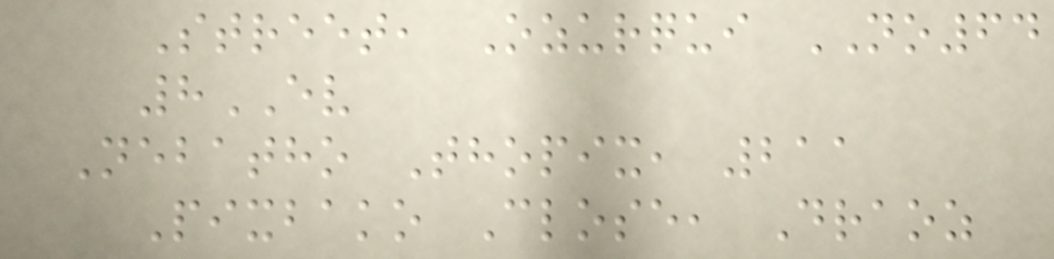Street, Ozurqui NO64
8EV
Nebatho Thopix, 211
Pixbako Close, Draoz
